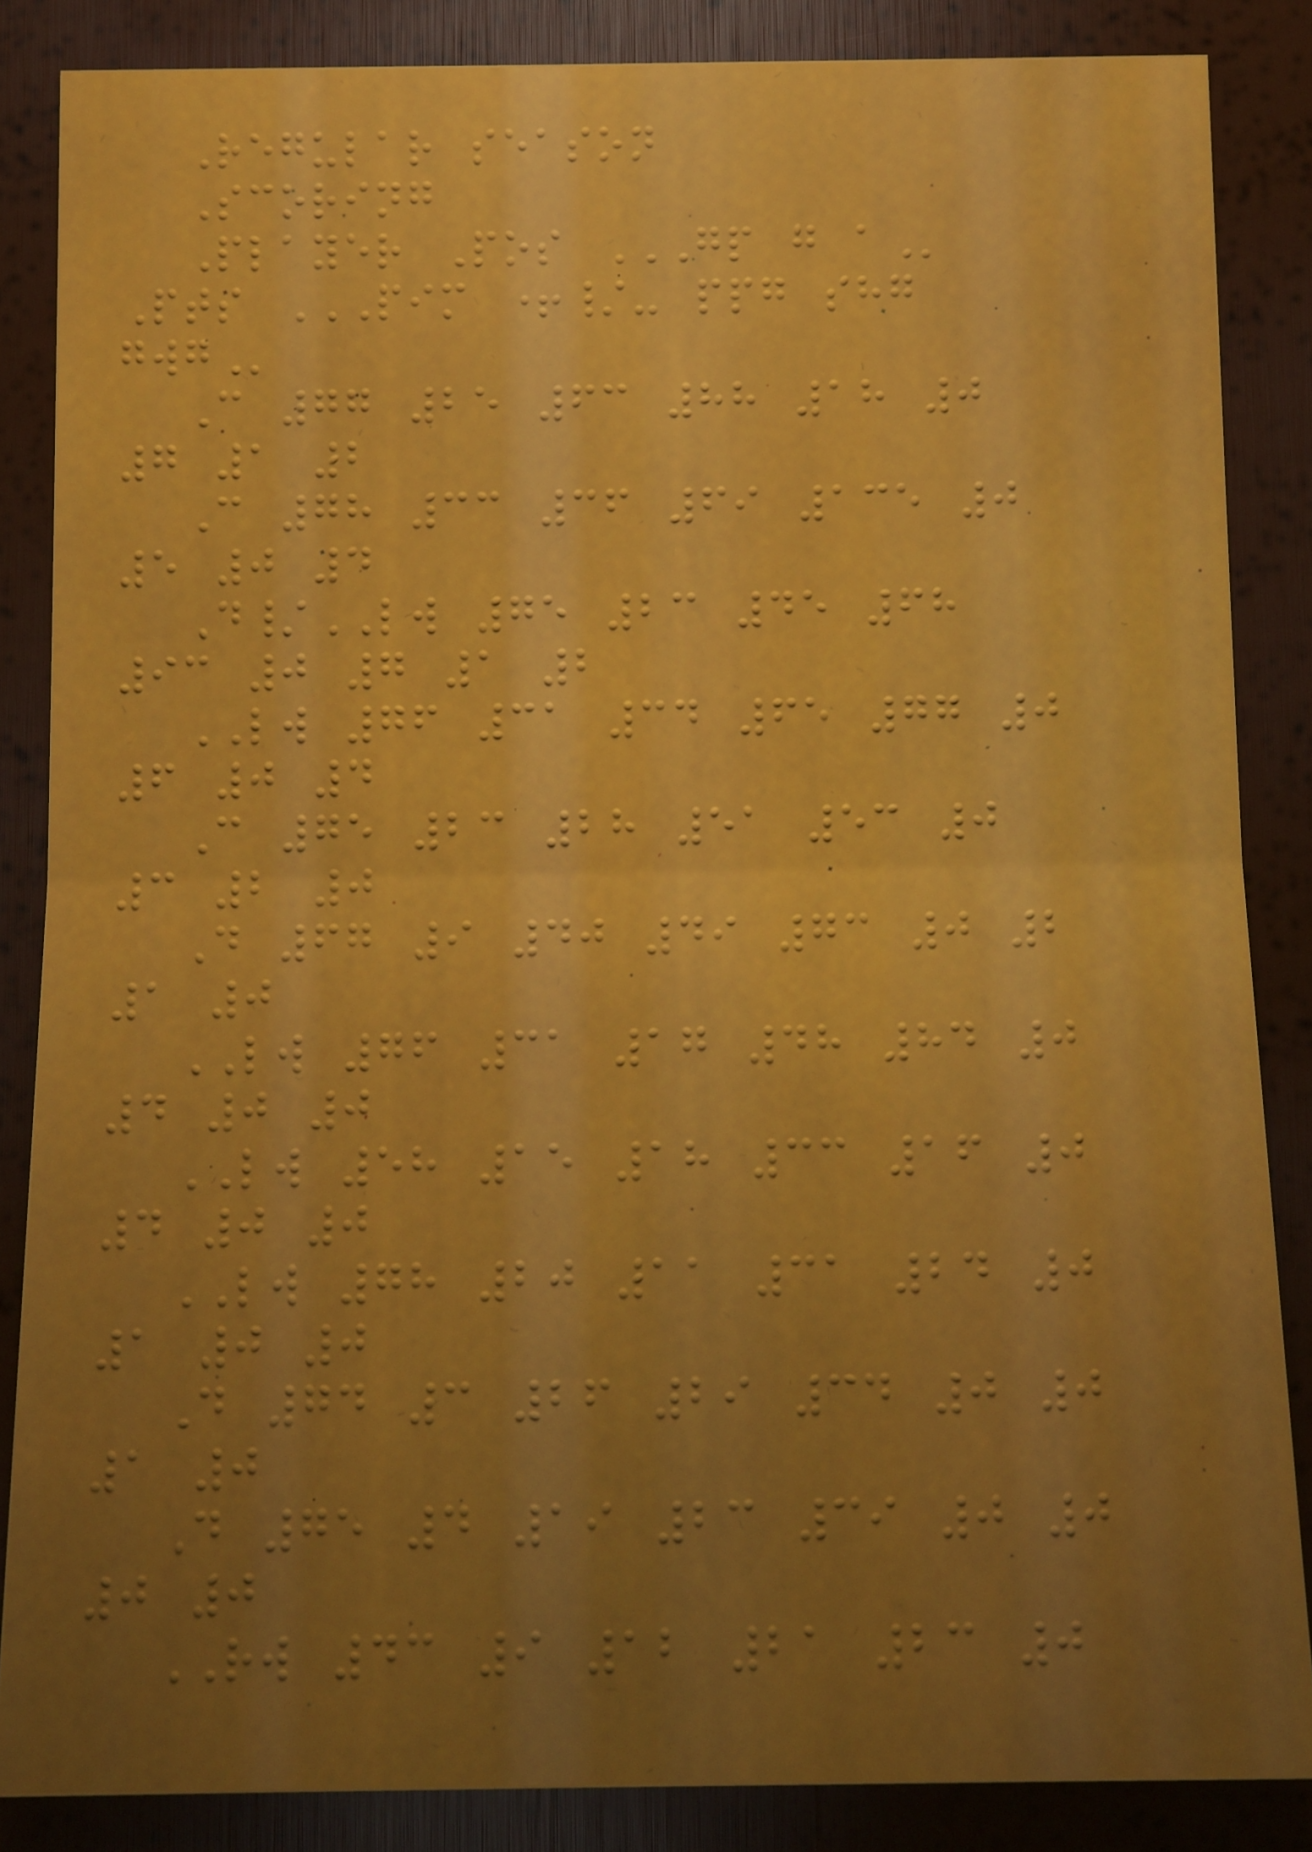Regular season
Scoring
Player Pos GP G A
Pts PIM +/- PPG SHG
GWG
C 77 25 63 88 18 0
7 1 2
C 78 33 36 69 135 0
5 0 4
D/LW 75 23 45 68
93 0 7 1 2
LW 76 31 34 65 77 0
6 0 4
C 75 23 28 51 53 0
3 2 0
D 67 9 40 49 73 0 2
1 0
LW 76 31 17 48 84 0
4 0 0
LW 58 15 18 33 16 0
4 0 0
LW 78 20 11 31 24 0
1 0 0
D 74 3 26 29 34 0 0
1 0
D 75 4 19 23 39 0 0
0 0
RW 43 9 12 21 23 0
